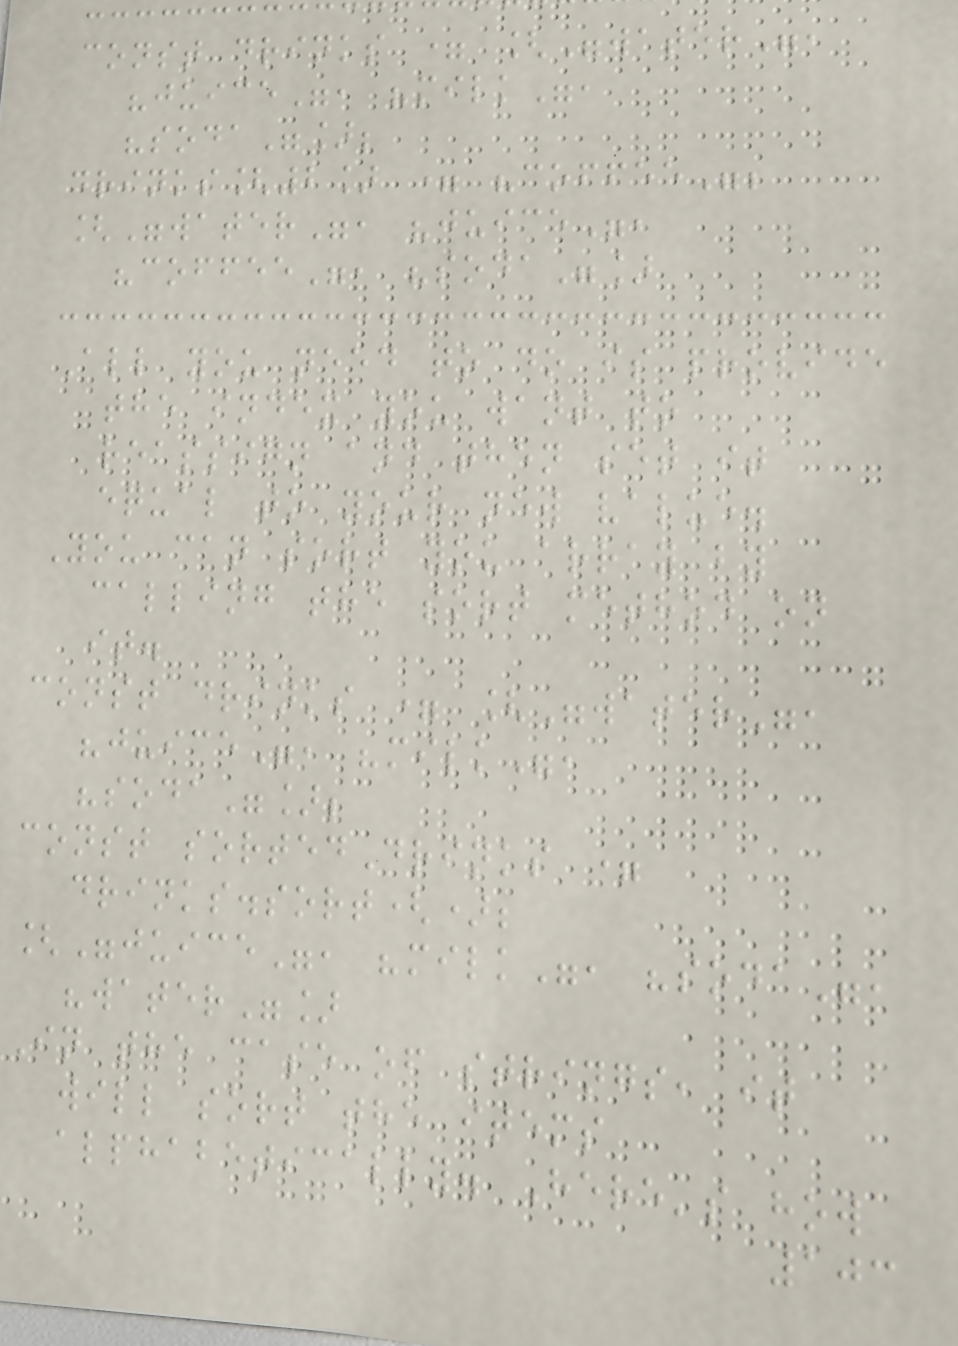const drinks = ["water",
"juice", "milk",
"soda"];
drinks[2] = "coffee";
["water", "juice",
"coffee", "soda"]
All you need to do is provide
the index you want to
reassign and then set it
equal to your new value.
You can sort you array by
calling the sort method on
it.
const drinks = ["water",
"juice", "milk",
"soda"];
const sortedDrinks =
drinks.sort();
["juice", "milk", "soda",
"water"]
In the case of strings, it
will sort the items
alphabetically. Here's how
103
